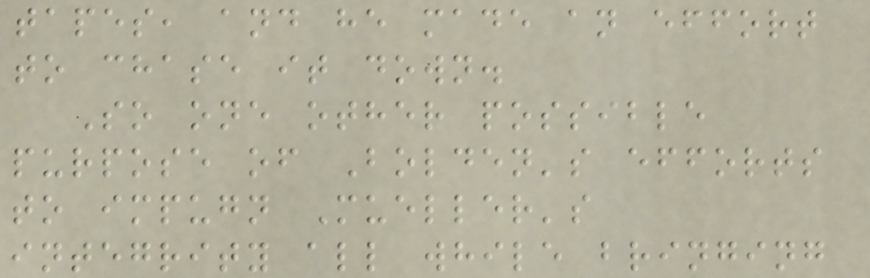tapes, and he made an effort
to chase it down.
So one other possible
purpose of Bolden's efforts
to impugn Mueller's
integrity all while bringing
